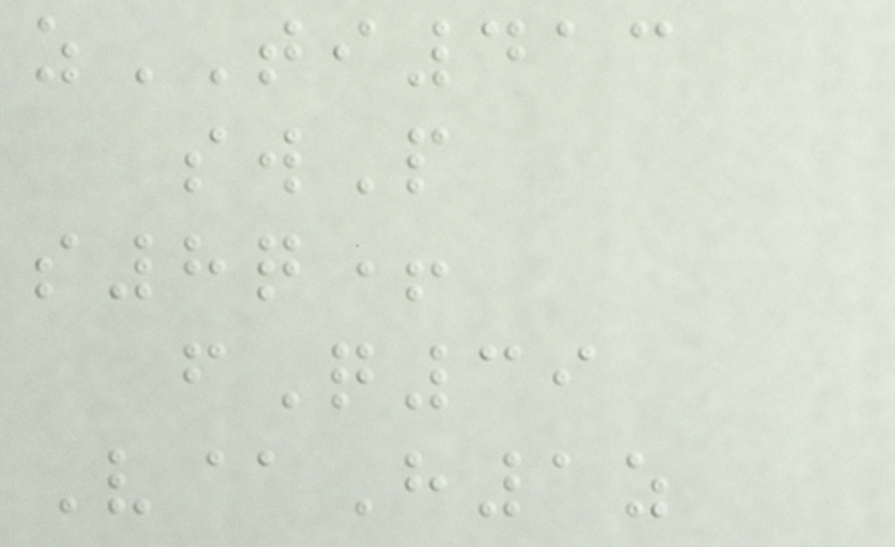zTI413
swP
s8q+
fQ39
V@H1z
